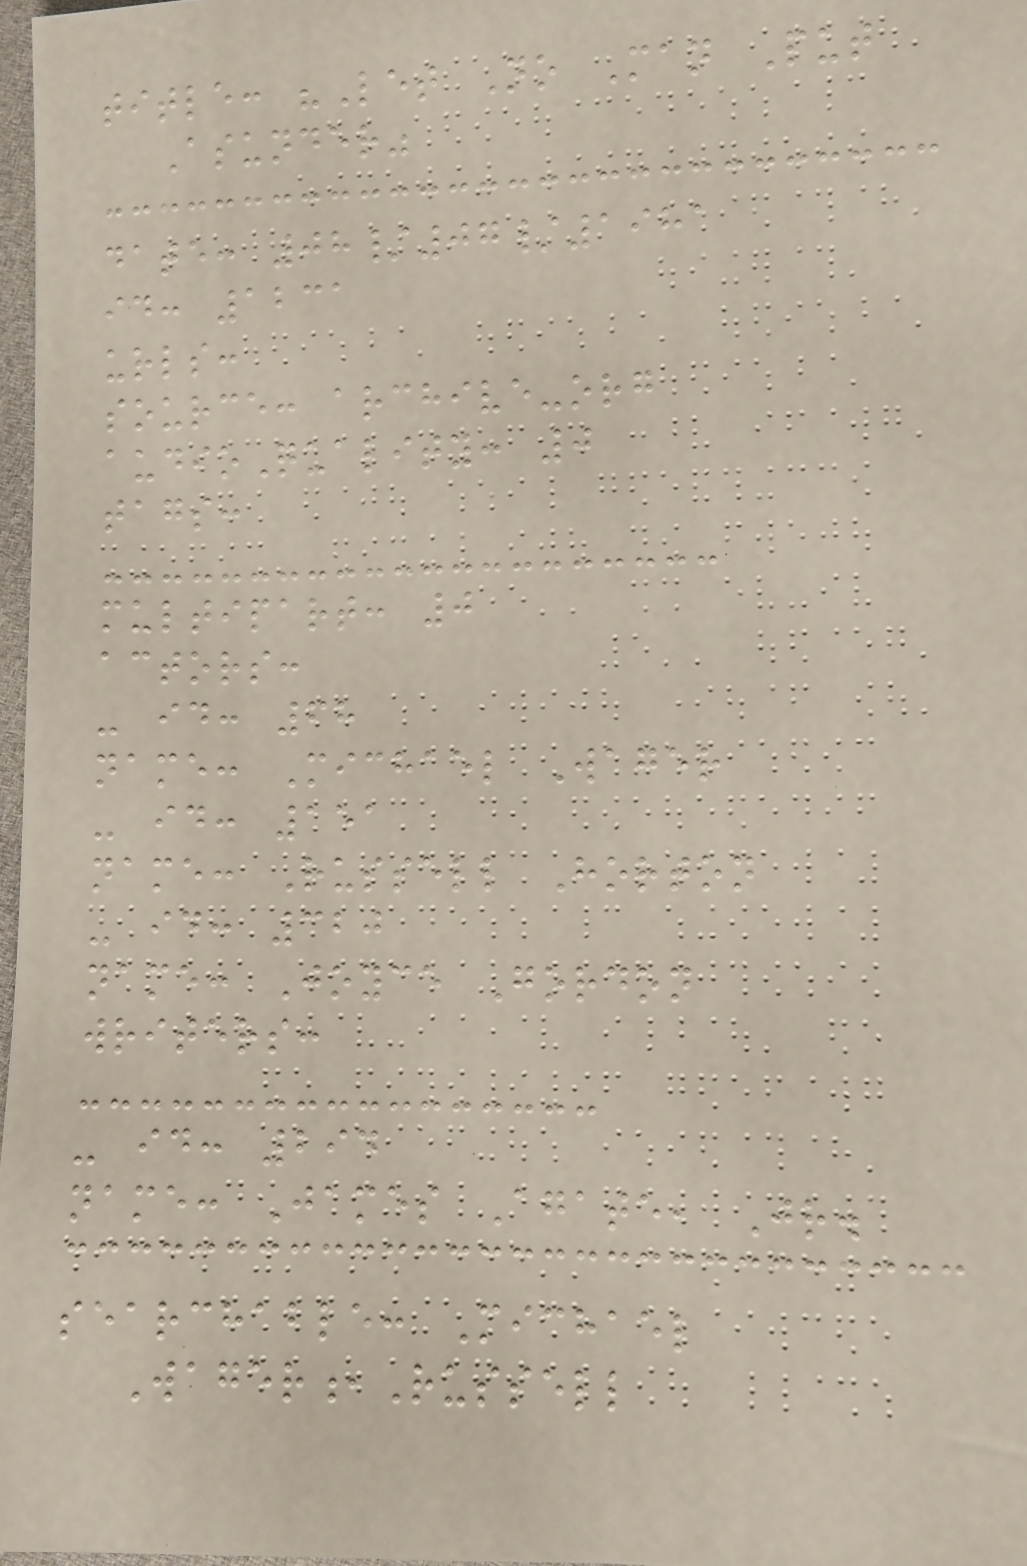title: "Let No Man Put
Asunder"
date: 08/07/1981
id: 1231
urls:
source: archive-org
audioQuality: 0
tags:
multipart: 0
actors:
- id: 68
name: Michael Wager
- id: 151
name: Russell Horton
- id: 320
name: Joyce Gordon
writers:
- id: 294
name: James Agate, Jr.
searchable: Michael
Wager,Russell
